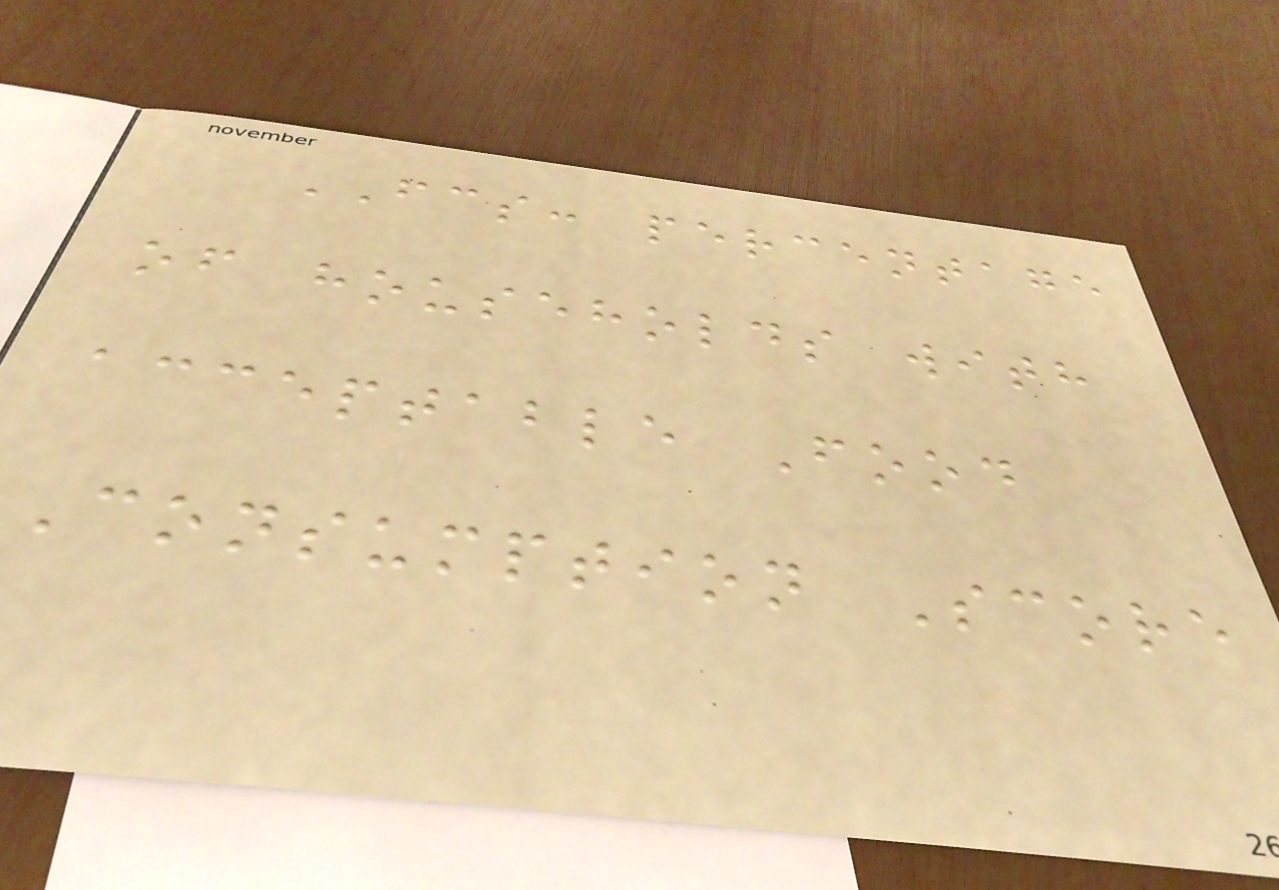FCS: percentage
of households with
acceptable Food
Consumption Score
